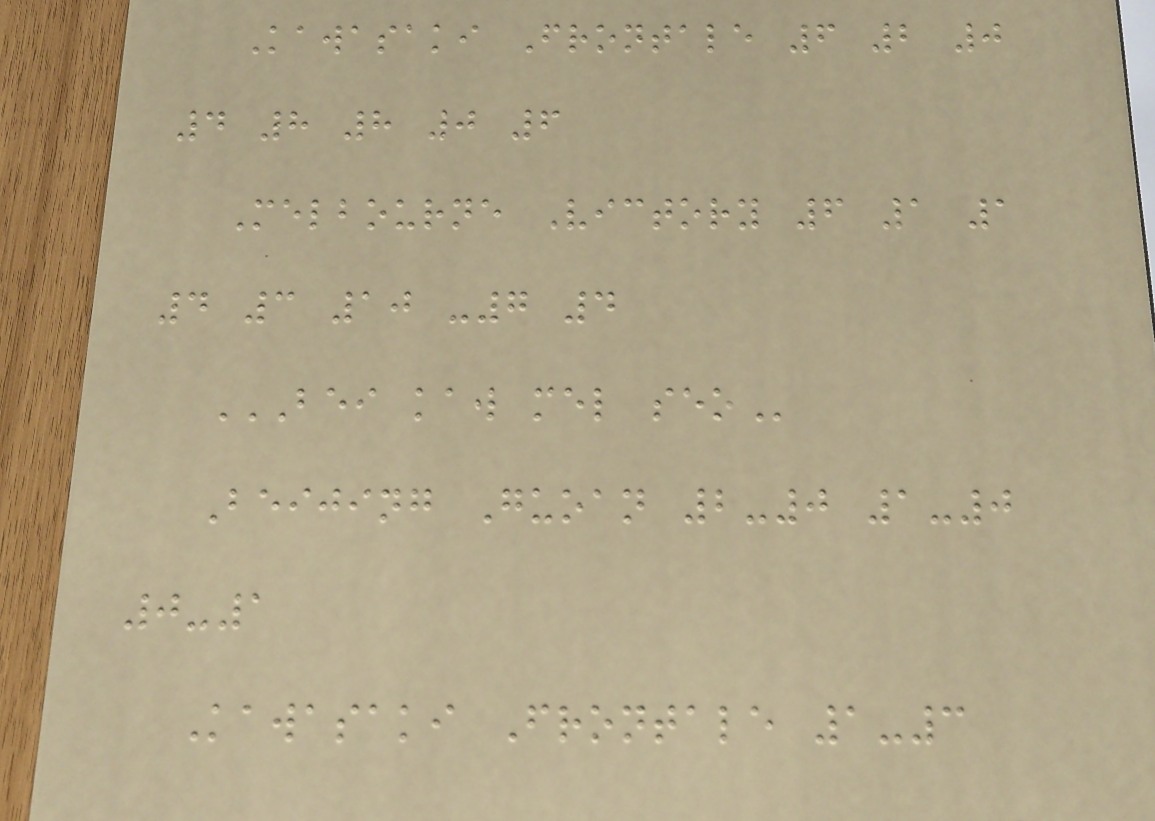Kawasaki Frontale 6 2 0
4 8 8 0 6
Melbourne Victory 6 1 1
4 3 10 -7 4
BEI KAW MEL SEO
Beijing Guoan 2-0 1-0
0-1
Kawasaki Frontale 1-3
